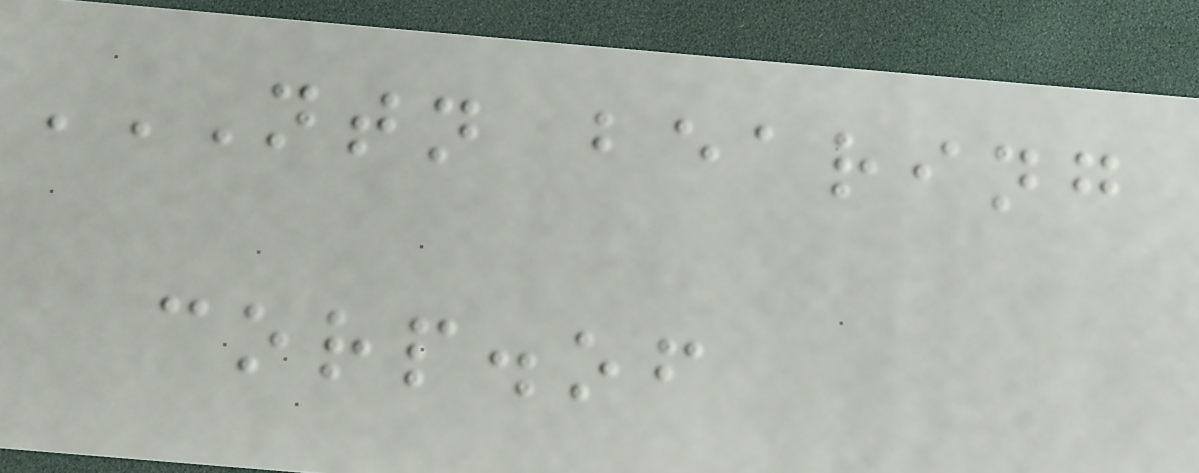NTN BEARING
CORP.OF
